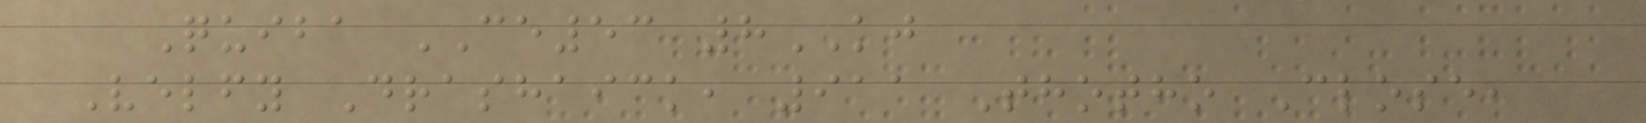Quiba CE53 8KJ
Velfy Drashaick, 911 Thotho Close,
